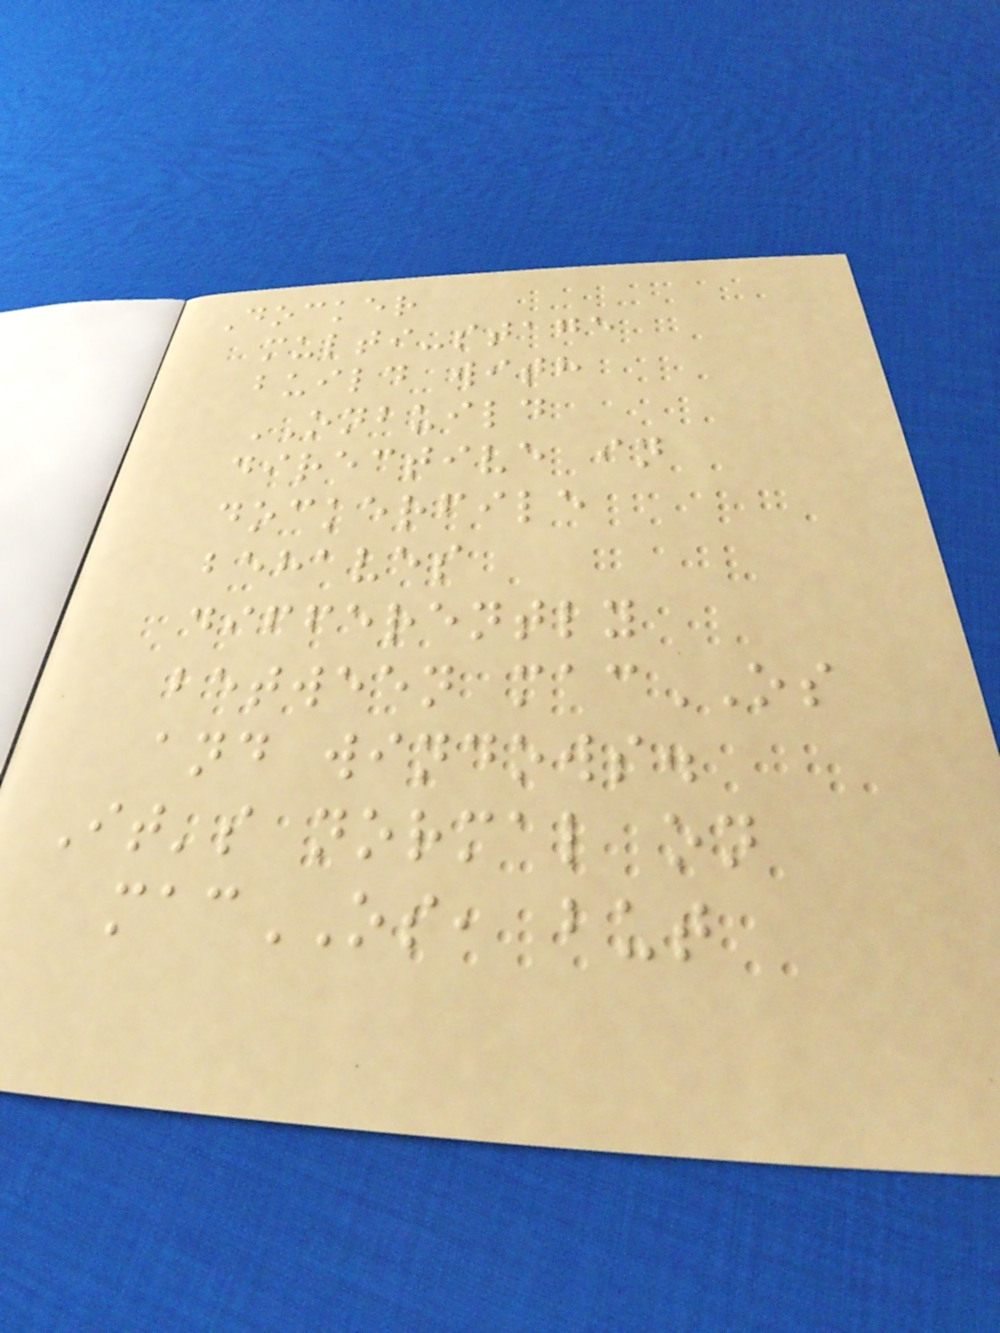Docker
multi-stage
build with
ONBUILD
directive in
dockerfile
behaves
differently
between macOS
and windows.
It's normal on
macOS, but
